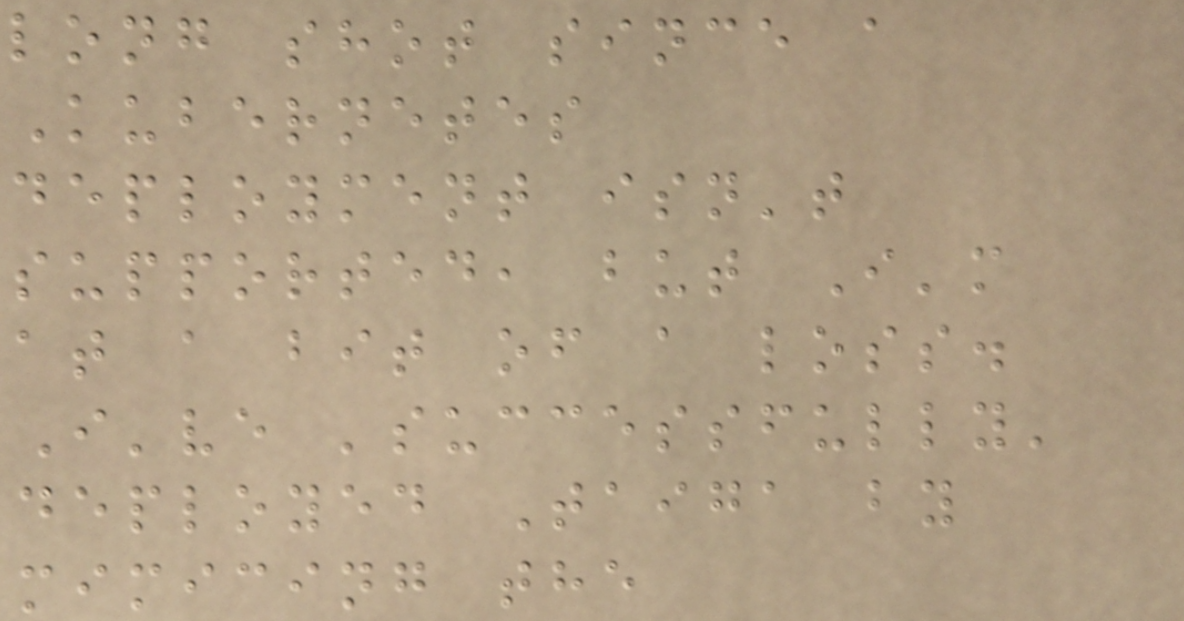long shot since a
Kubernetes
deployment isn't
supported, but I'm
at a bit of a loss.
I've 'successfully'
deployed Taiga by
mimicing the
